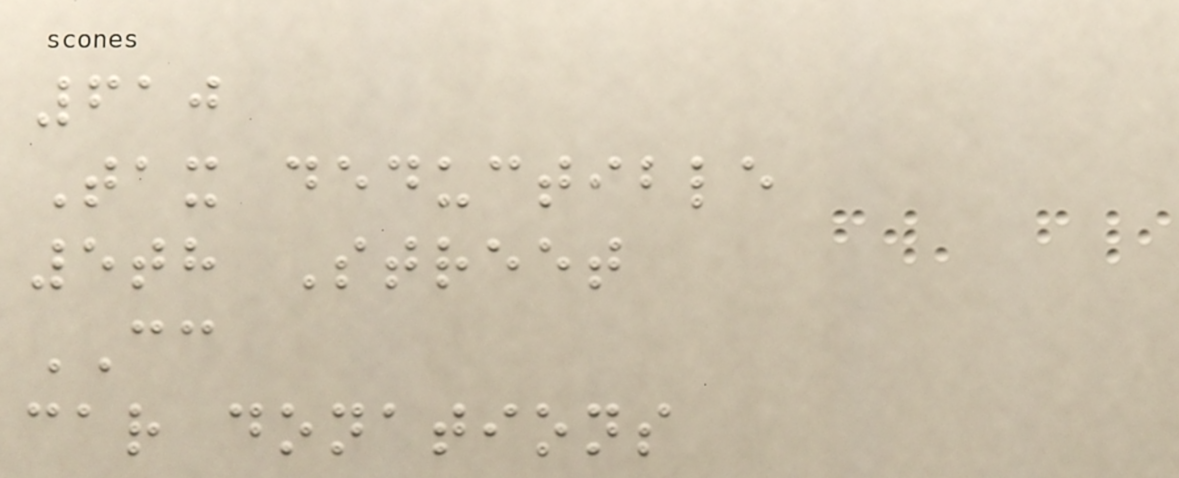610
Tax deductible
5th Street
CC
car donations
